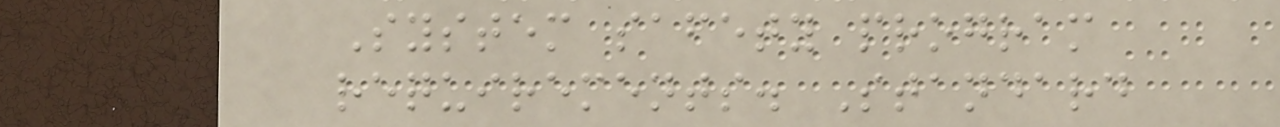System safety program
requirements. Standard
